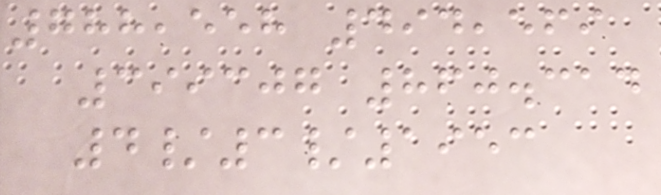788,558 494,569
399307 860.314
4/3/1953
